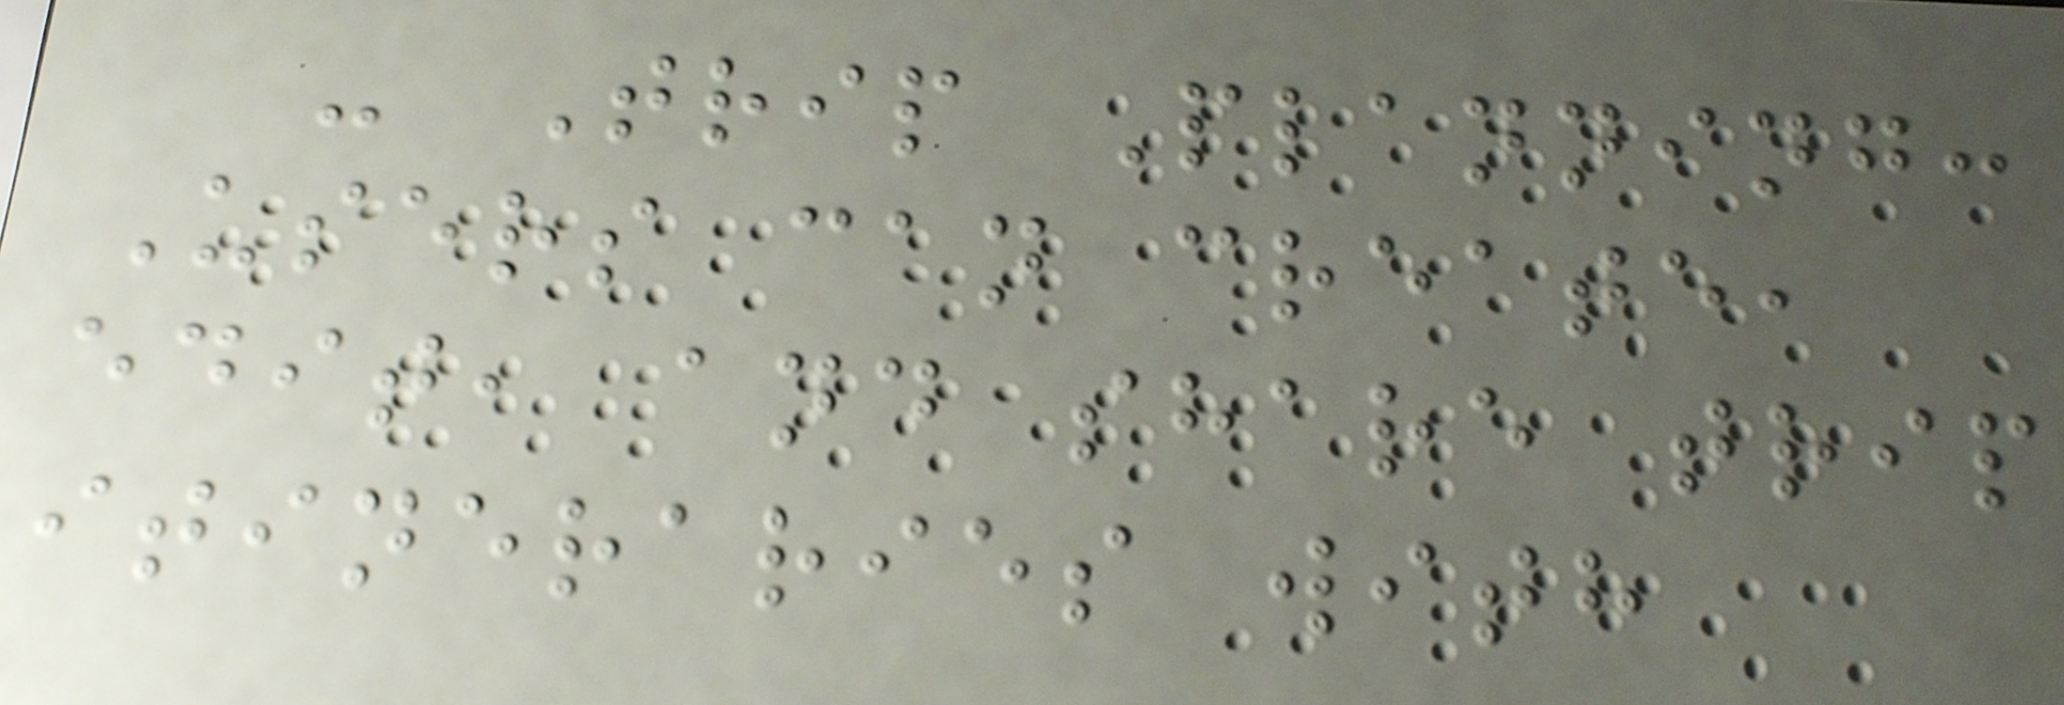- Trip Planning:
Users can create,
edit, and share trip
itineraries with
